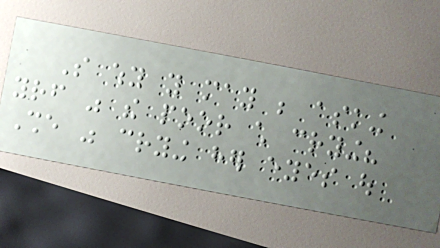So why you may be asking
yourself was the poor child crying?
She was crying her eyes out
